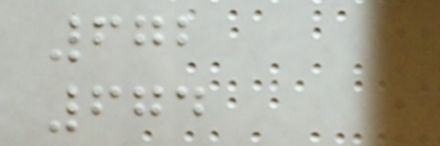672
674
